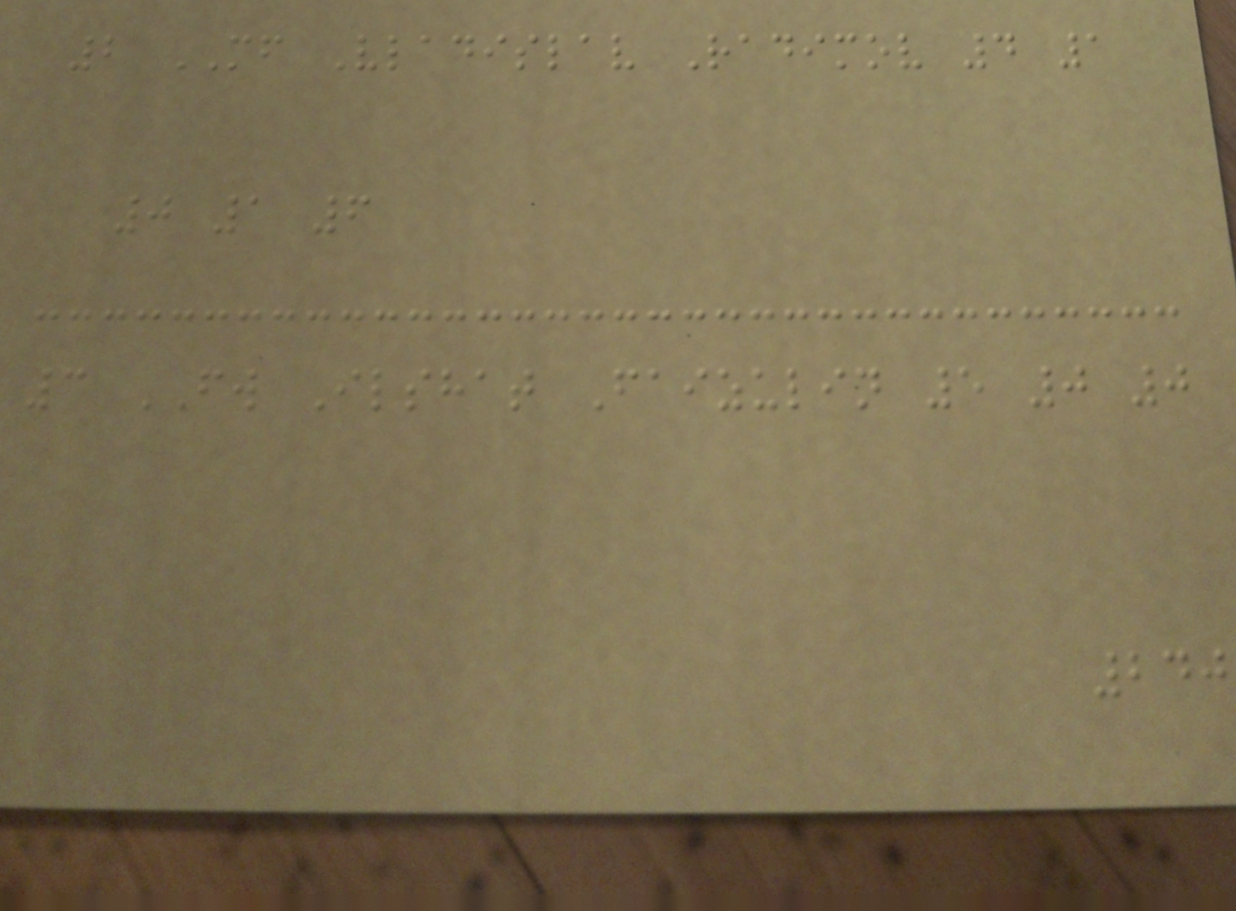2 MF Vladislav Radimov 4 1
0 1 6
3 FW Ilshat Faizulin 5 0 0
240
